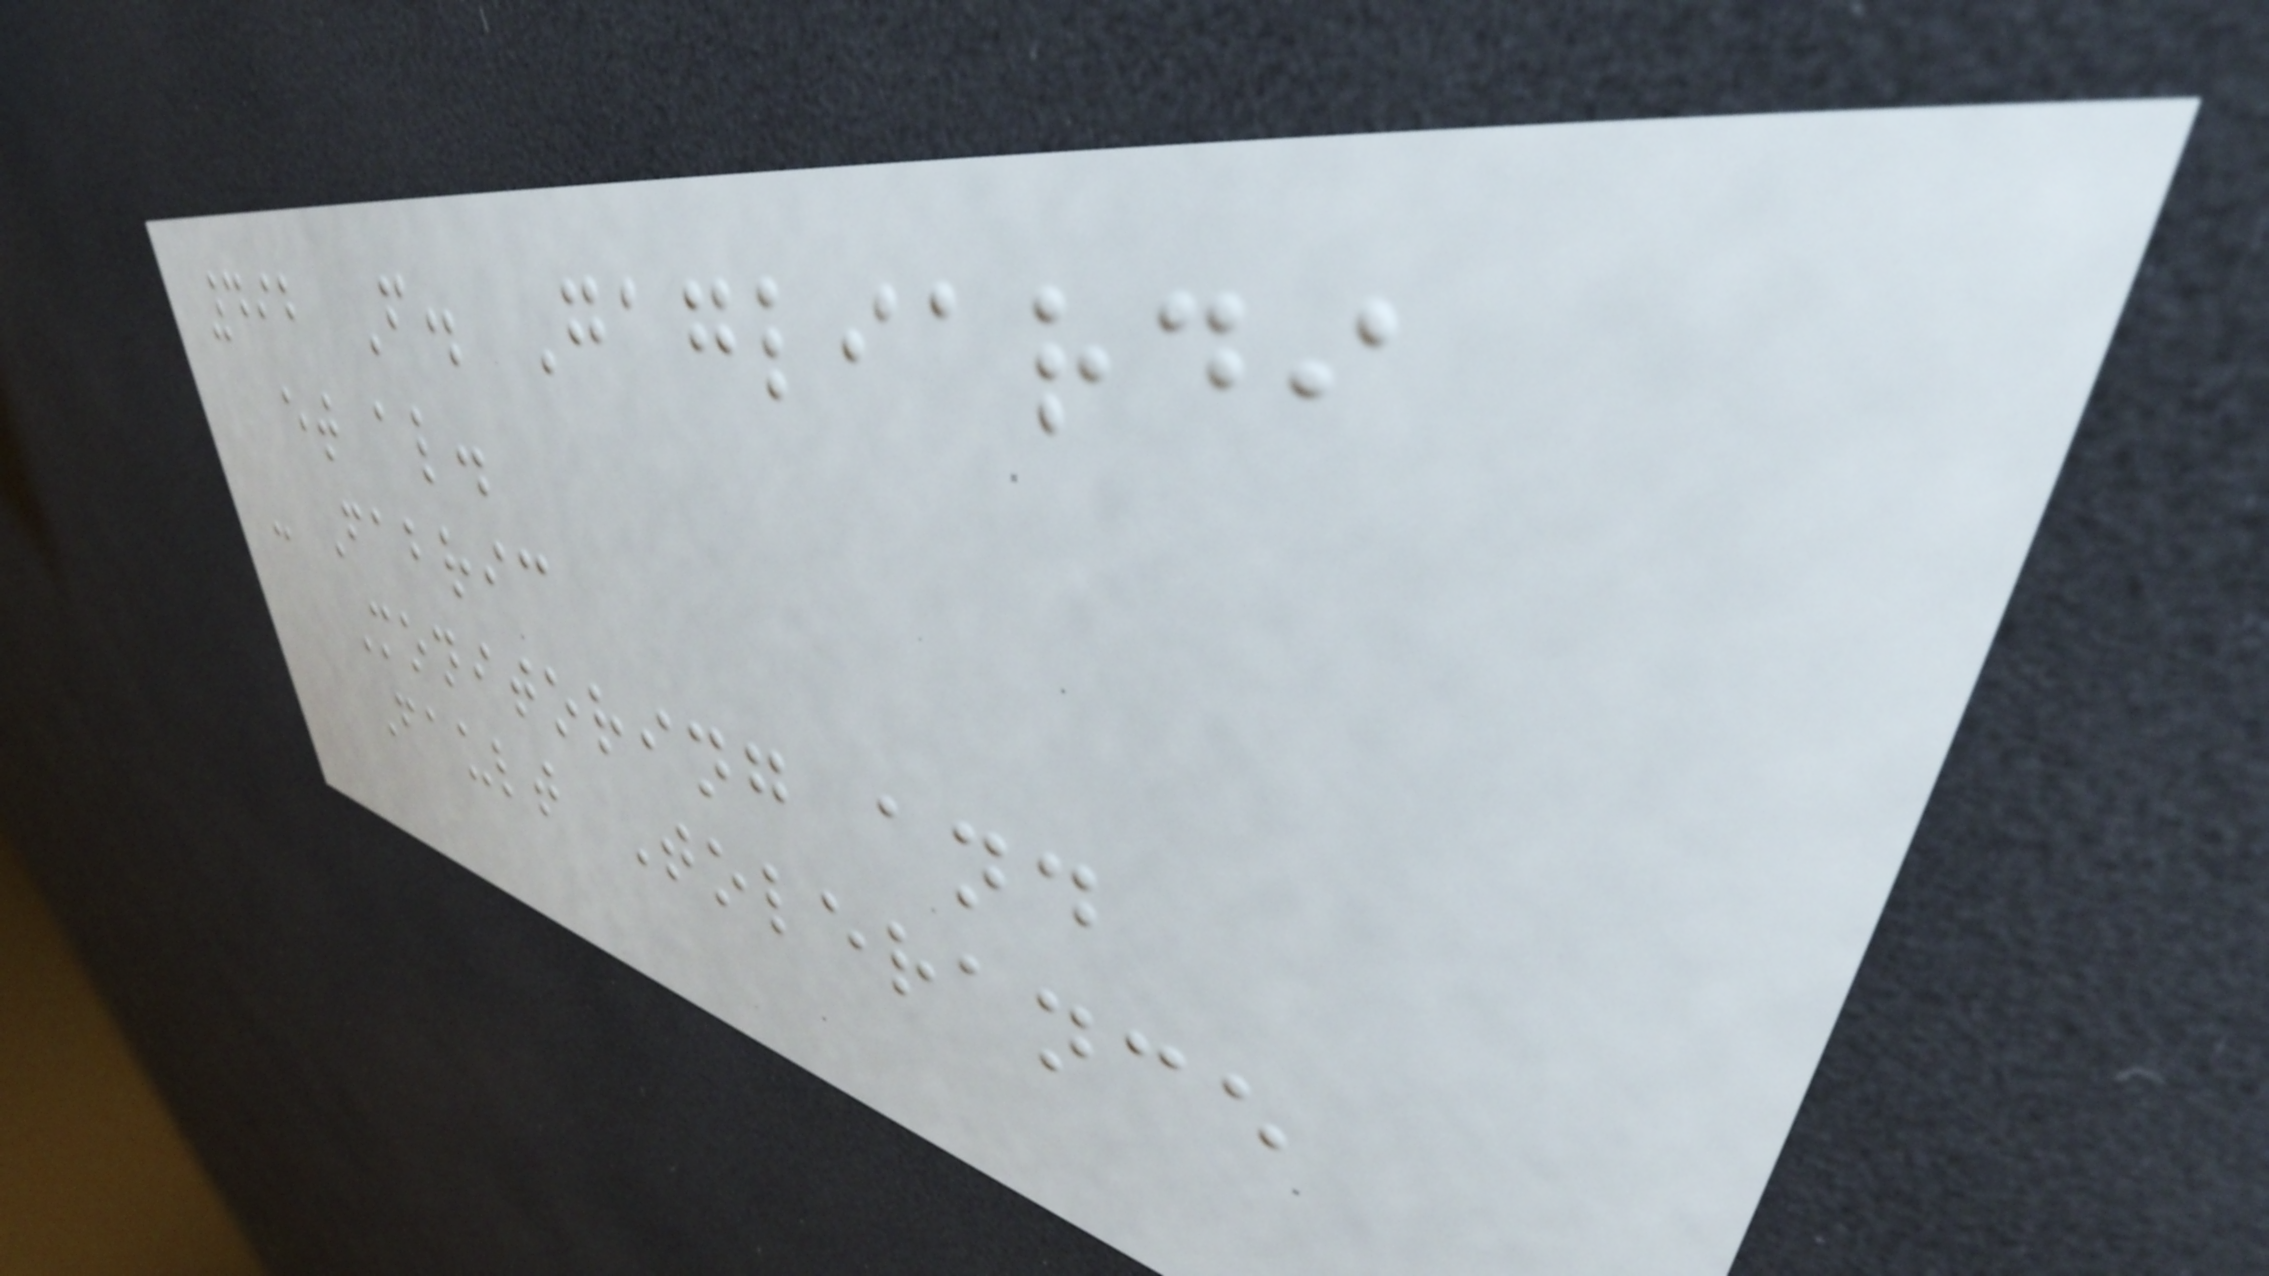492 F. Gagliardi
et al.
- Fabric
Monitoring and
Fault Tolerance
